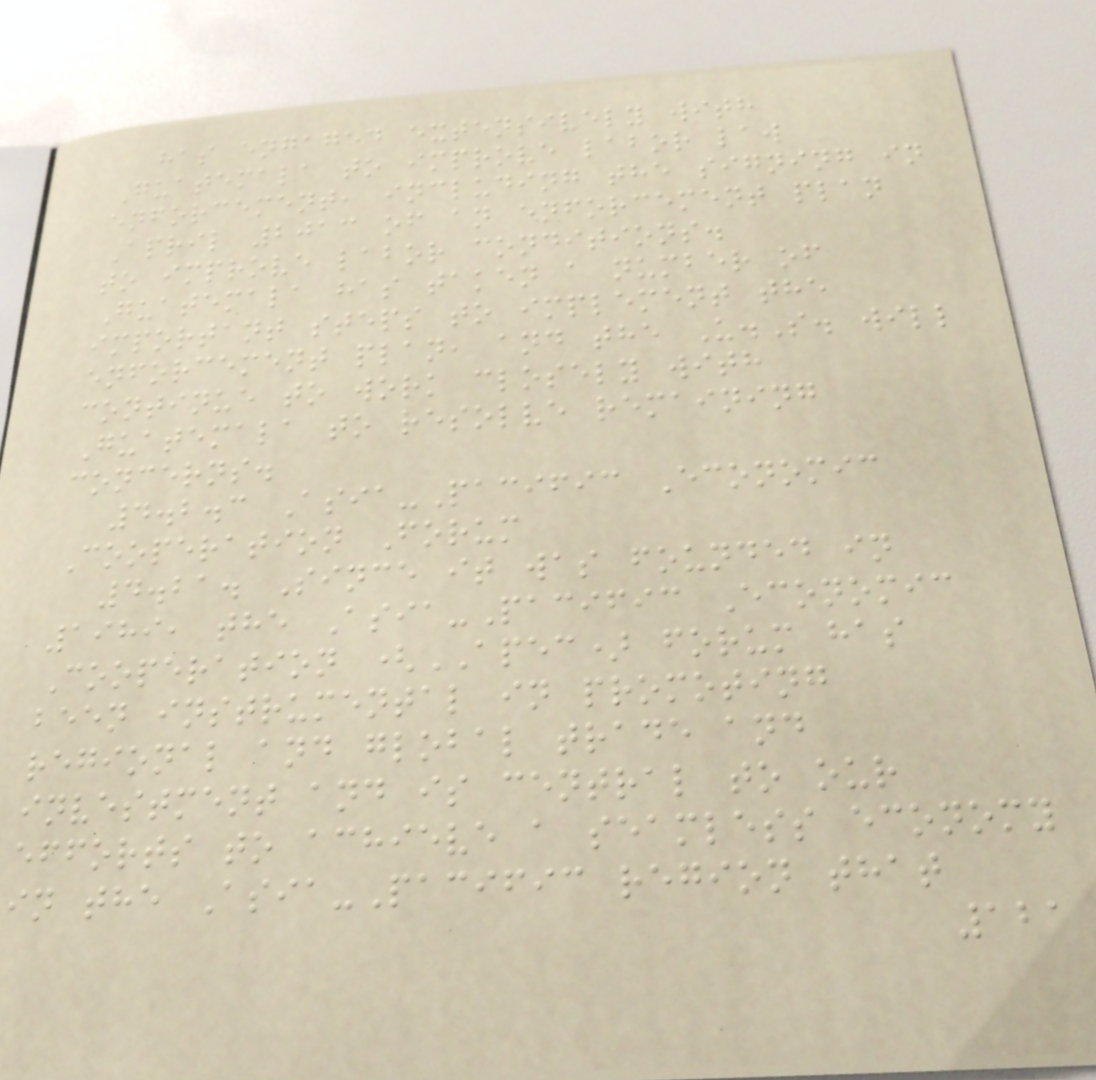has engaged extensively with
Guatemala to improve labor law
enforcement, including the signing in
April 2013 of an enforcement plan
to improve labor conditions.
Guatemala has taken a number of
important steps to implement the
enforcement plan, and the U.S. will
continue to work closely with
Guatemala to resolve remaining
concerns.
4.2.3 Asia-Pacific Economic
Cooperation Forum
4.21. Since it was founded in
1989, the Asia-Pacific Economic
Cooperation (APEC) forum has
been instrumental in promoting
regional and global trade and
investment and is central to our
efforts to achieve a seamless economy
in the Asia-Pacific region that
121
